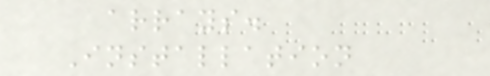arrays.
Installation
